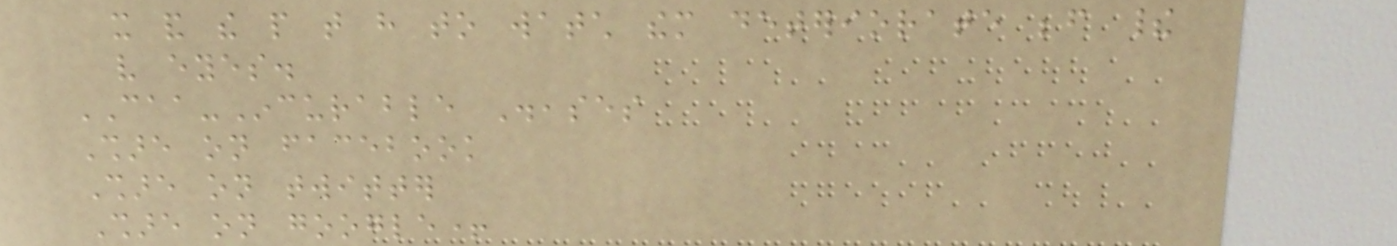it and the people that have to watch them deteriorate before their
very eyes.
CAA-Incurable Diseases
Share on facebook
Share on twitter
Share on google+
